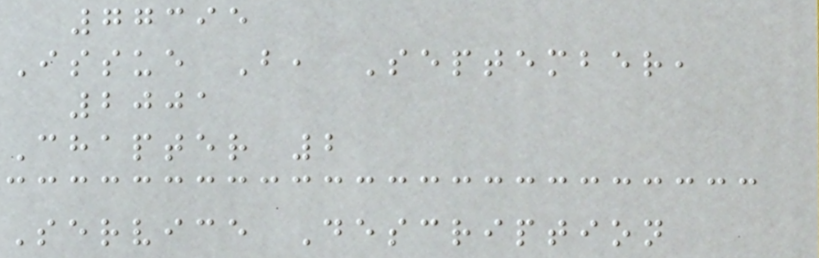77395
Issue B, September,
2001
Chapter 2
Service Description
